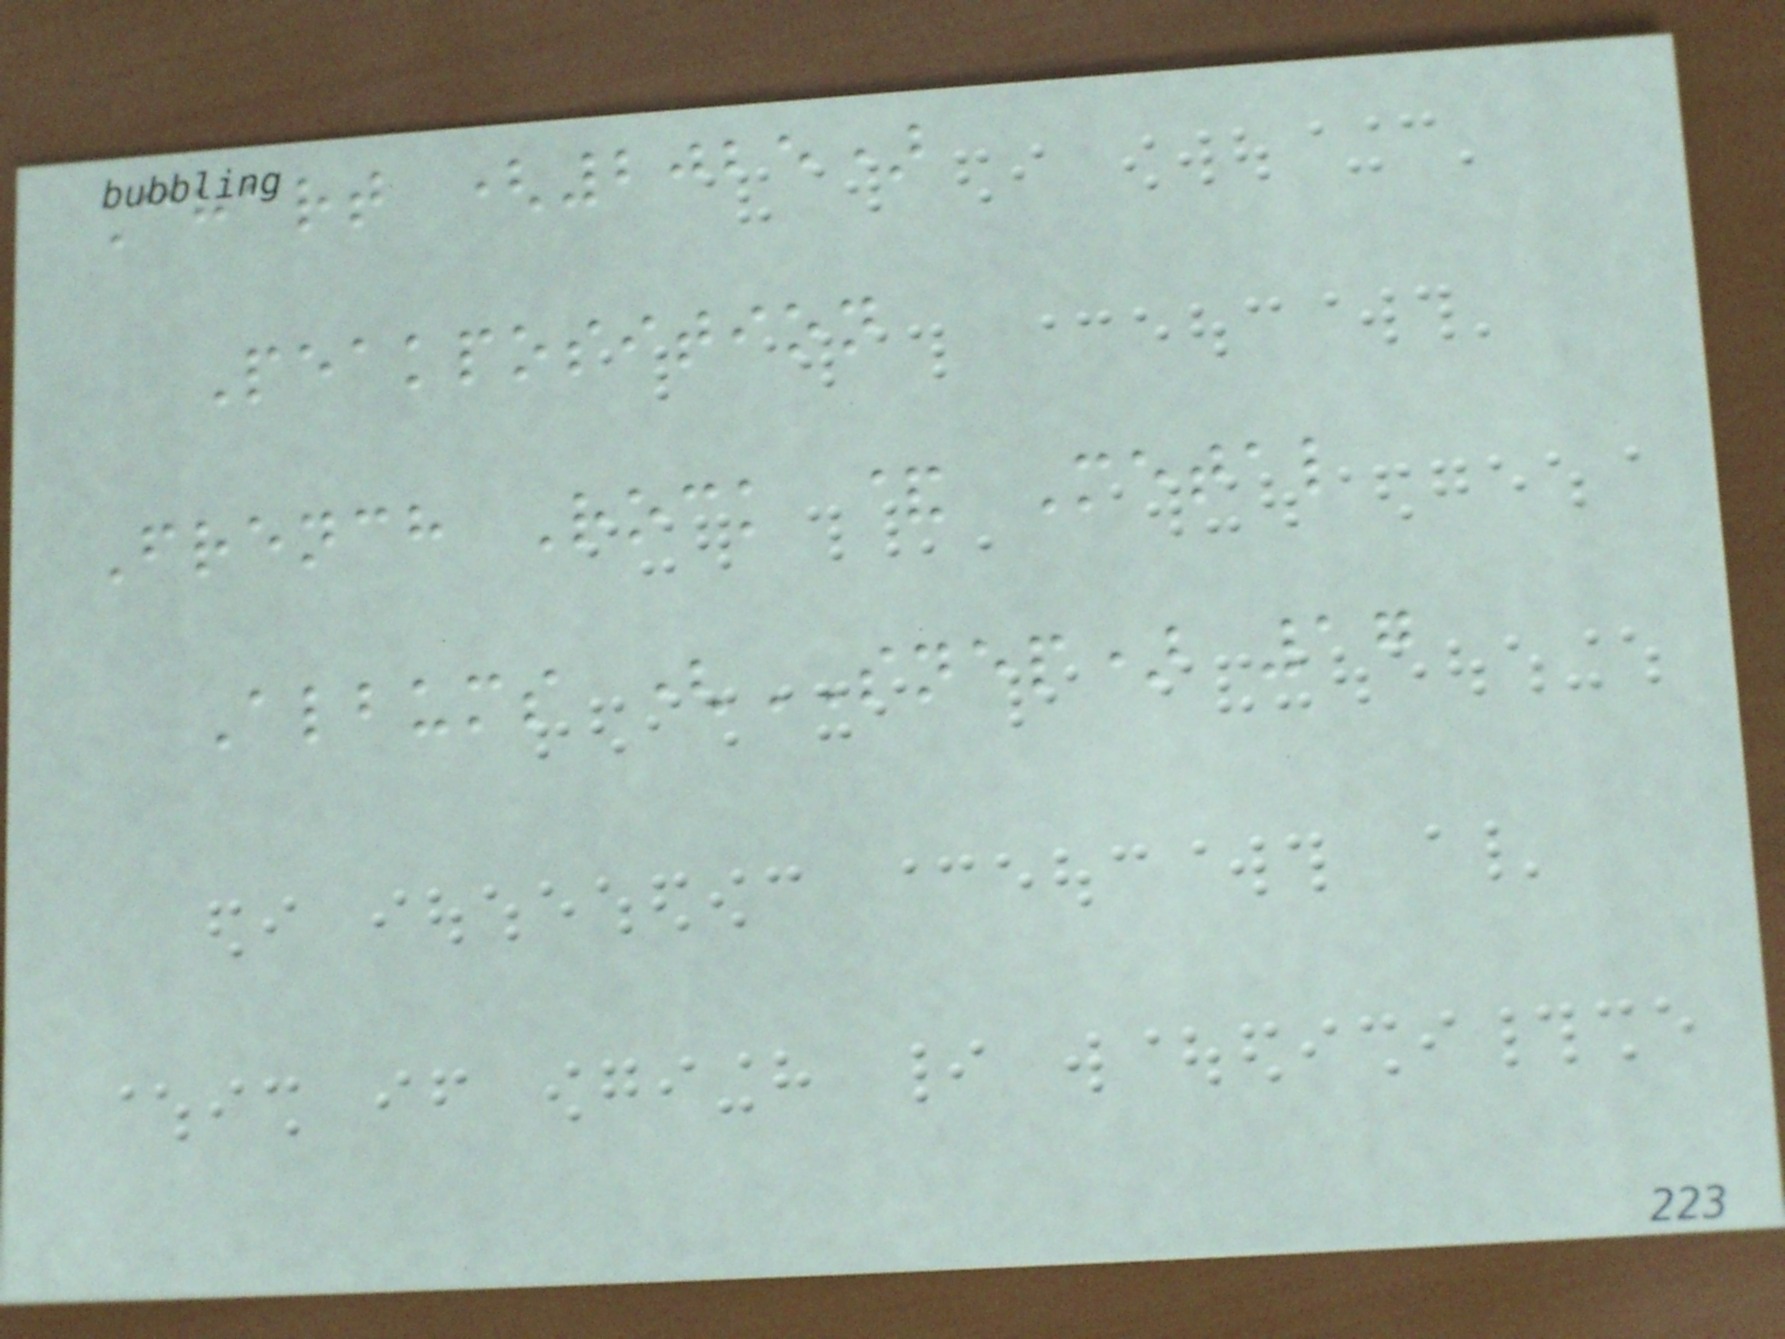Chart (2025)
Peakposition
French Rock & Metal
Albums (SNEP) 17
